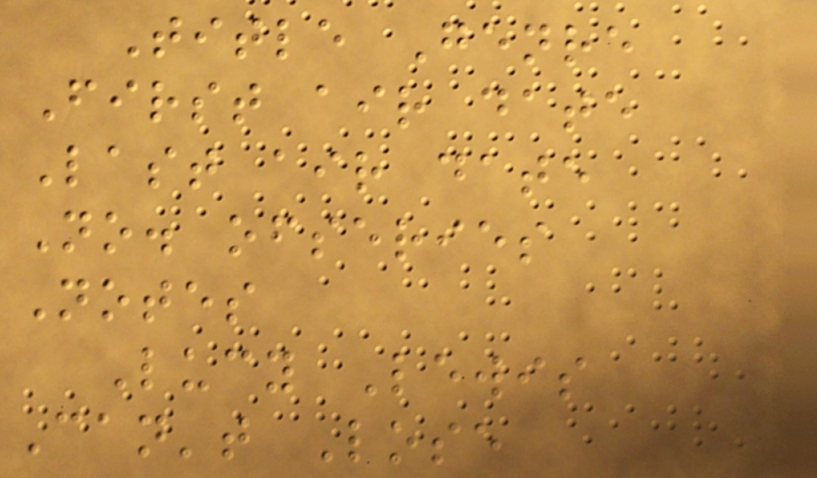Title Genre
First air date
Last air date
No. ofseries
Notes
Lucy Lewis
Can't Lose
